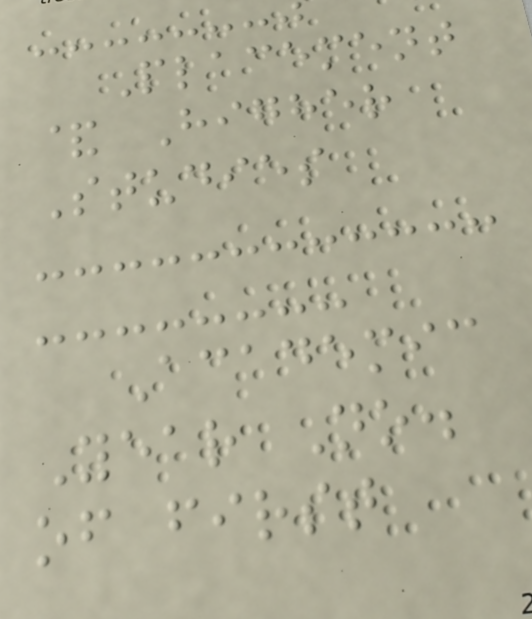Placement
& Higher
Studies
Academic
Year No.
of first
